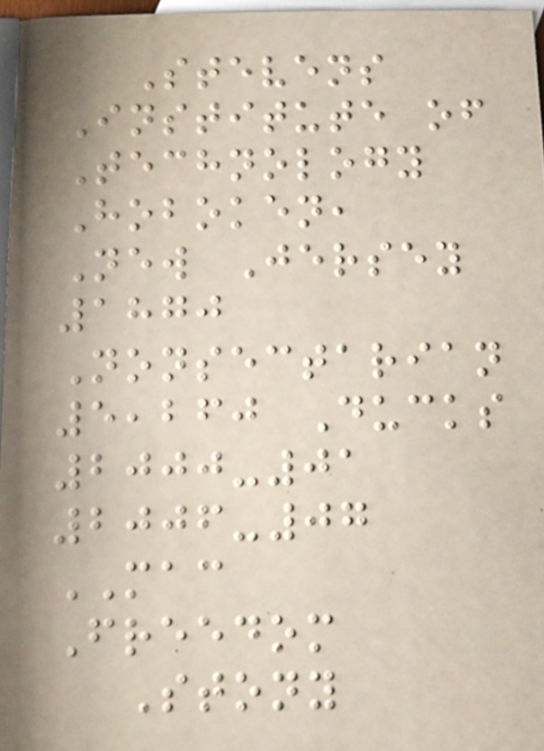Stevens
Institute of
Technology
Hoboken,
New Jersey
1870
Nonsectarian
5,260 Ducks
2000-01
2006-07
MAC
Freedom
Stony
